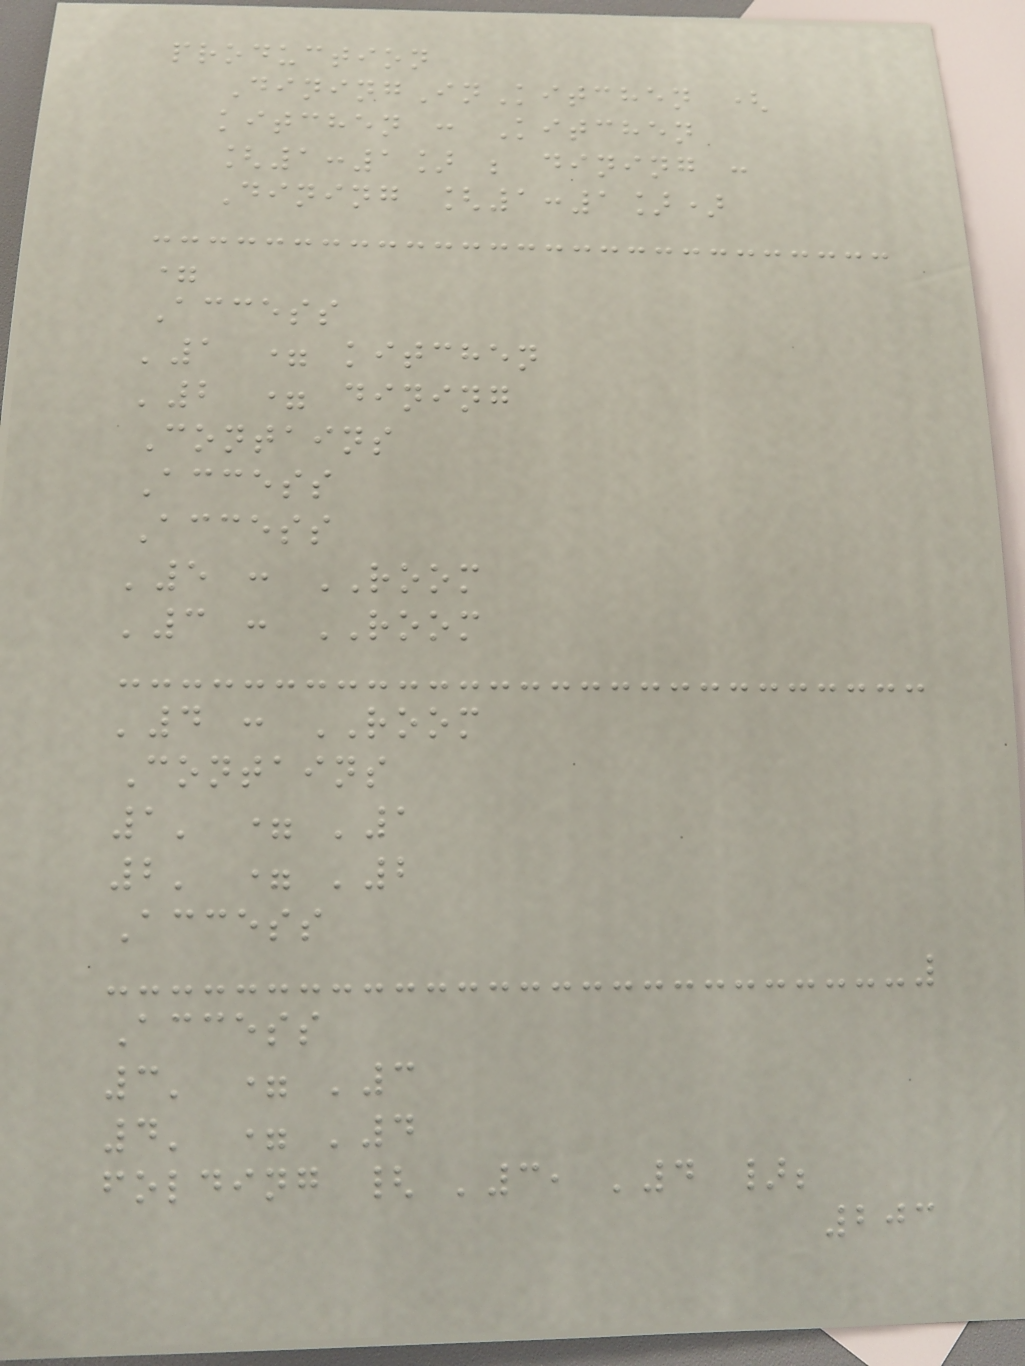production
DiningInKitchen (
kitchen : Kitchen
[1:1] ; dining :
Dining [1:1])
=
Access
'1 = kitchen
'2 = dining
Contains
Access
Access
'5 : ROOM
'3 : ROOM
'4 : ROOM
Contains
1' = '1
2' = '2
Access
Access
3' = '3
4' = '4
folding { '3, '4 };
203
